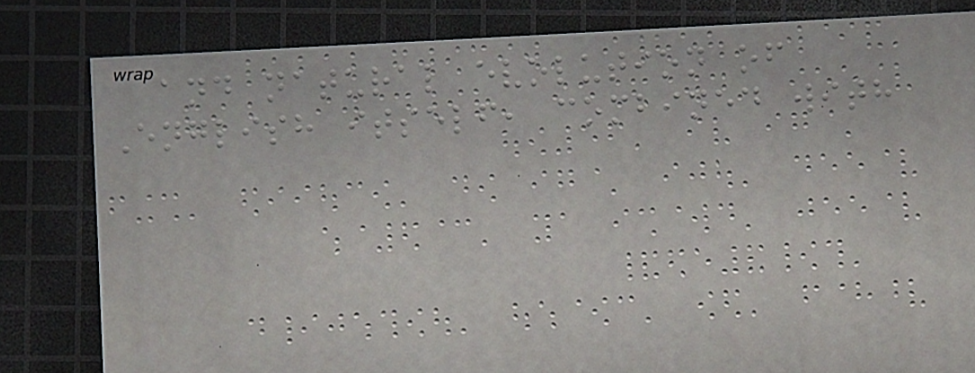and natural evolution of
English itself, combined with
